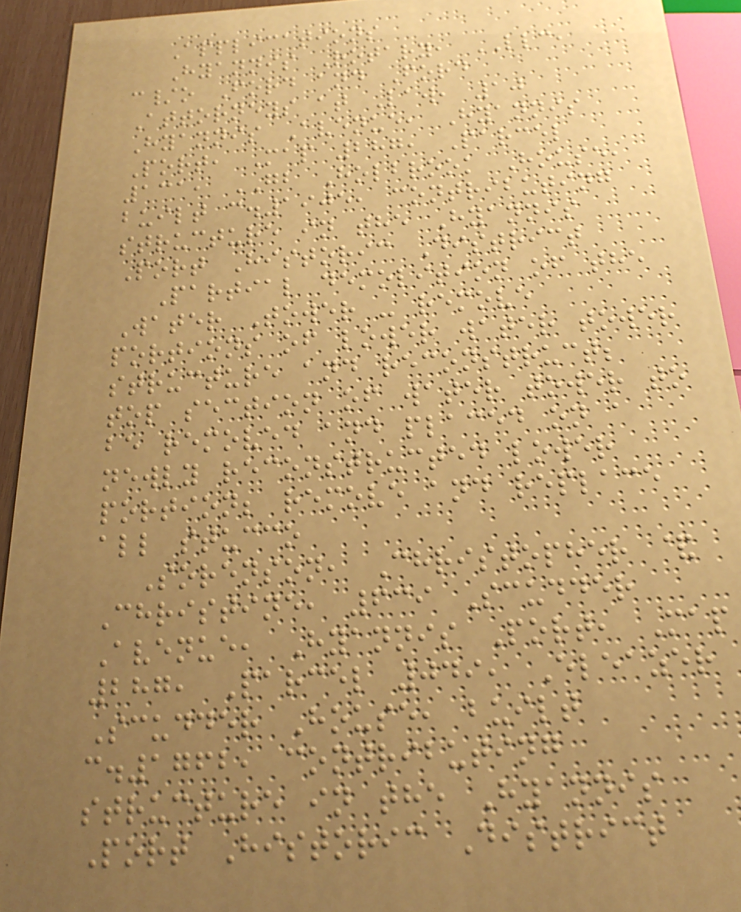Applications
Hyannis Rotary, LLC,
c/o Ford and Ford
Attorneys at Law, 10
Hyannis Avenue, Hyannis
Port, Map 287, Parcel
131, GB Holbrook House,
built c.1905, contributing
structure in the Hyannis
Port Historic District
Partial demolition of the
Water Tower - remove
portions of lower water tower
structure and reconstruct;
top section of water tower to
be removed and placed on a
newly reconstructed lower
portion; remove and replace
all stucco
Sorenson, Christopher &
Christine, 639 Scudder
Avenue, Hyannis Port, Map
287, Parcel 049, Eleazer
Scudder House, built
c.1762, contributing
structure in the Hyannis
Port Historic District
